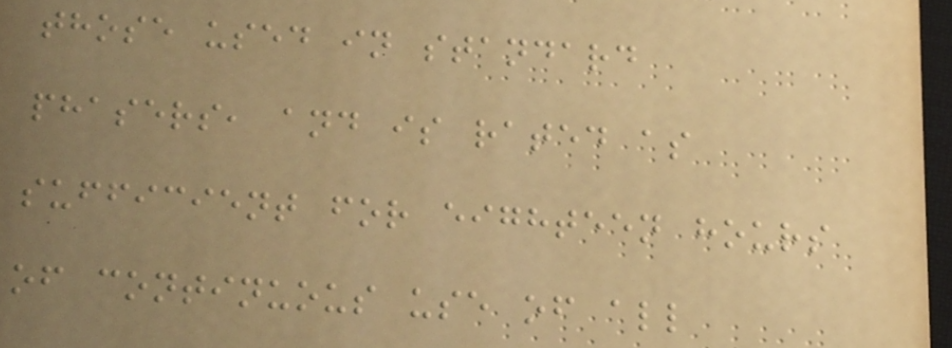those used in standard
phasers, and is rated as
sufficient for eighteen hours
of continuous use of all
